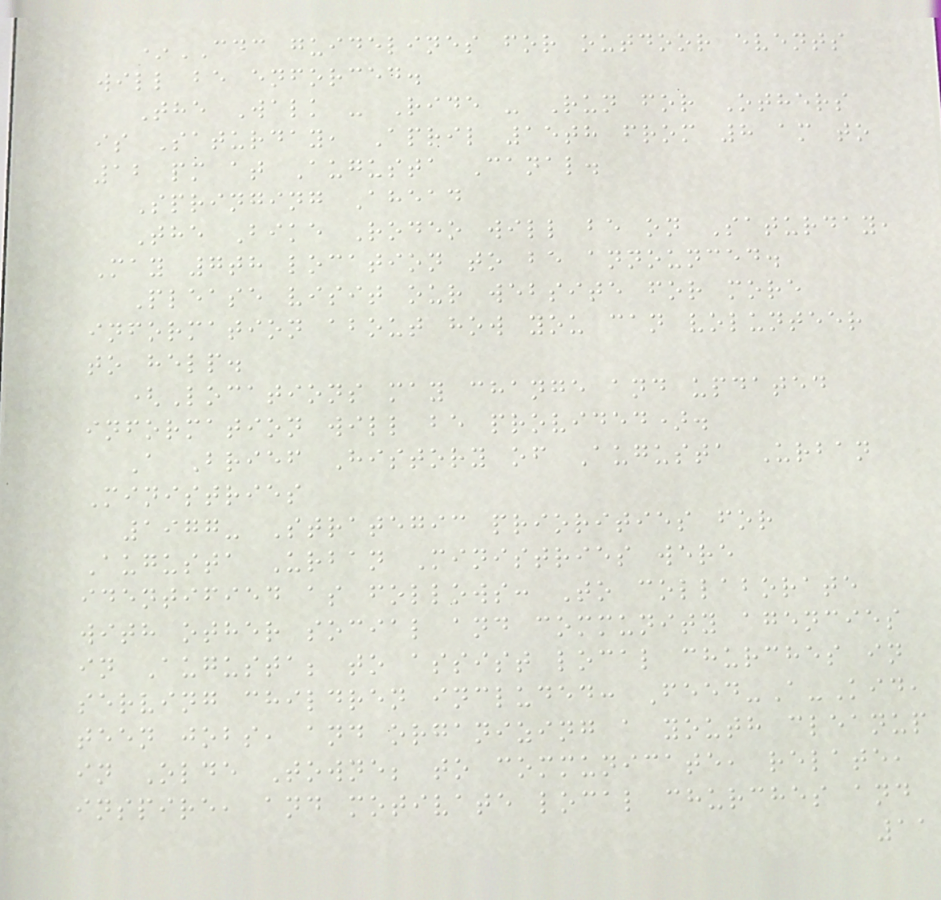*CDC guidelines for outdoor events
will be enforced.
The Walk - Ride - Run for Others
is Saturday, April 15th from 8 am to
12 pm at Augusta Canal.
Springing Ahead
The Bike Rodeo will be on Saturday,
May 7th location to be announced.
Please visit our website for more
information about how you can volunteer
to help.
(Locations may change and updated
information will be provided).
A Brief History of Augusta Urban
Ministries
1977- Strategic priorities for
Augusta Urban Ministries were
identified as follows: To collaborate
with other social and community agencies
in Augusta; to assist local churches in
serving children included: Feed-A-Kid,
teen jobs, and organizing a youth cleanup
in Olde Towne; to communicate, relate,
inspire, and motivate local churches and
11
